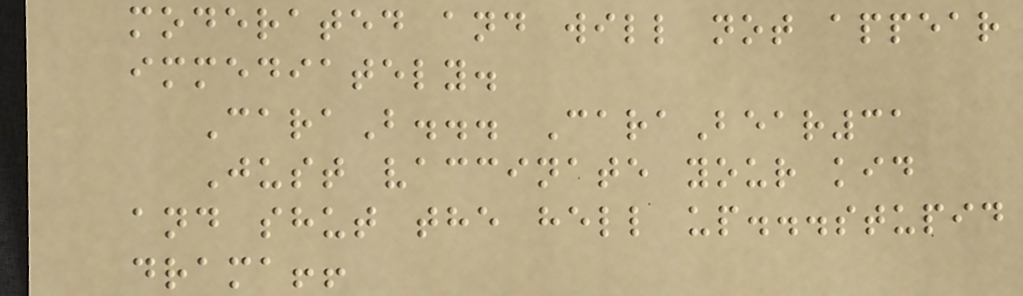moderated and will not appear
immediately.
CaraB... CaraBear31
Just vaccinate your kid
and shut the hell up...stupid
drama!!
